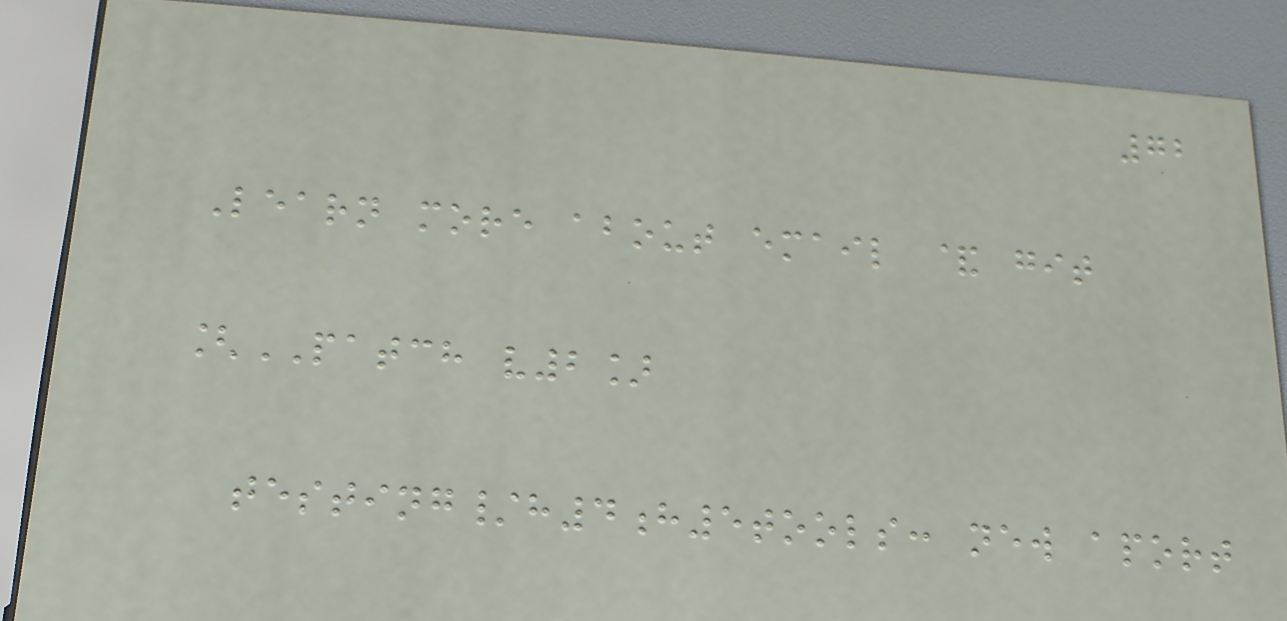72
Learn more about email & git
[PATCH v2]
testing/h4h5tools: new aport
